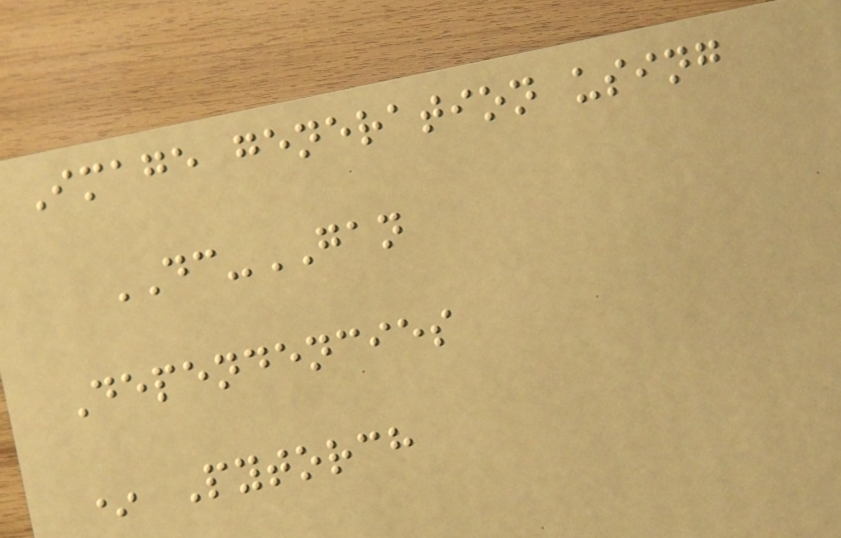Image generation using
DC-GAN
Dependencies
* Pytorch
